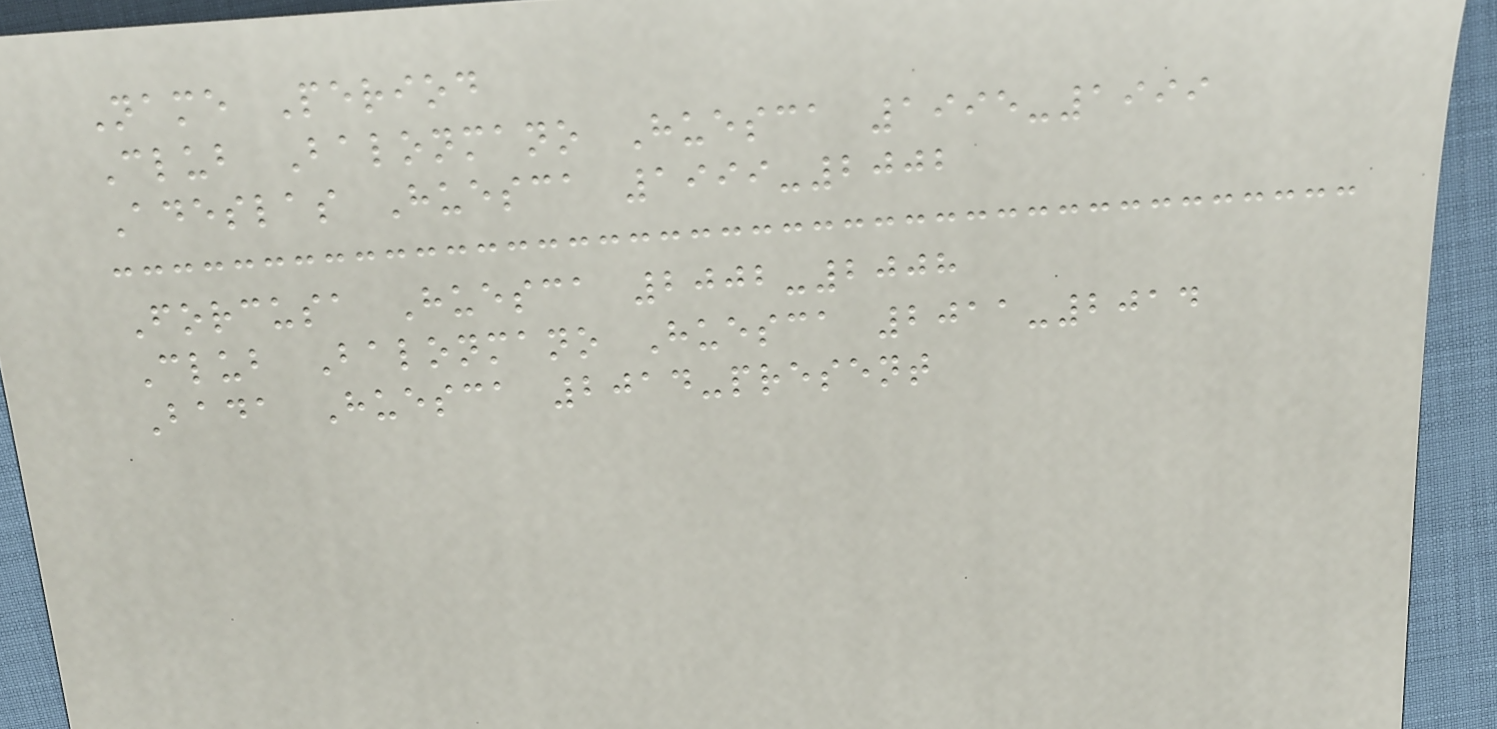Name Period
Club Balonmano Huesca 1995-1999
Adeslas Huesca 1999-2002
Forcusa Huesca 2002-2008
Club Balonmano Huesca 2011-2014
Bada Huesca 2014-present
